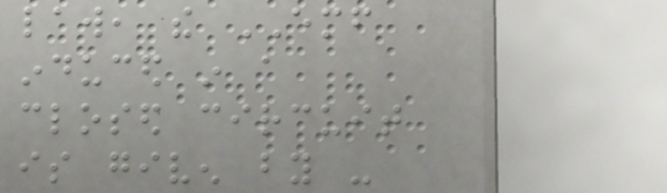law, the EMF
induced in a
closed circuit
is given by -
